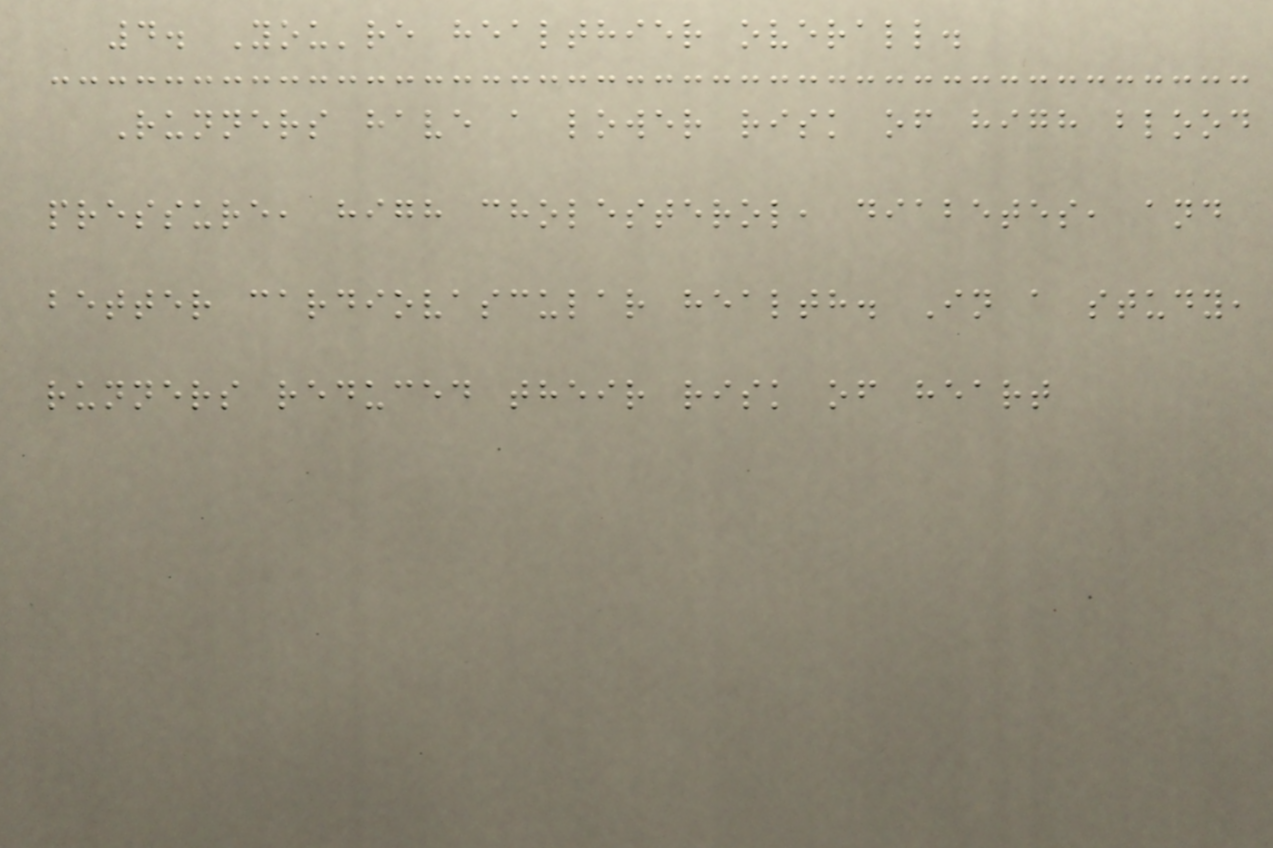4. You're healthier overall.
Runners have a lower risk of high blood
pressure, high cholesterol, diabetes, and
better cardiovascular health. In a study,
runners reduced their risk of heart
